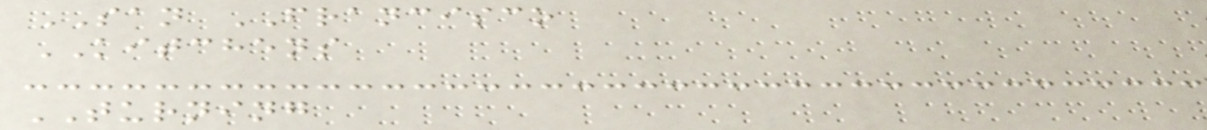SAN FRANCISCO
KITCHENS
TURNING
